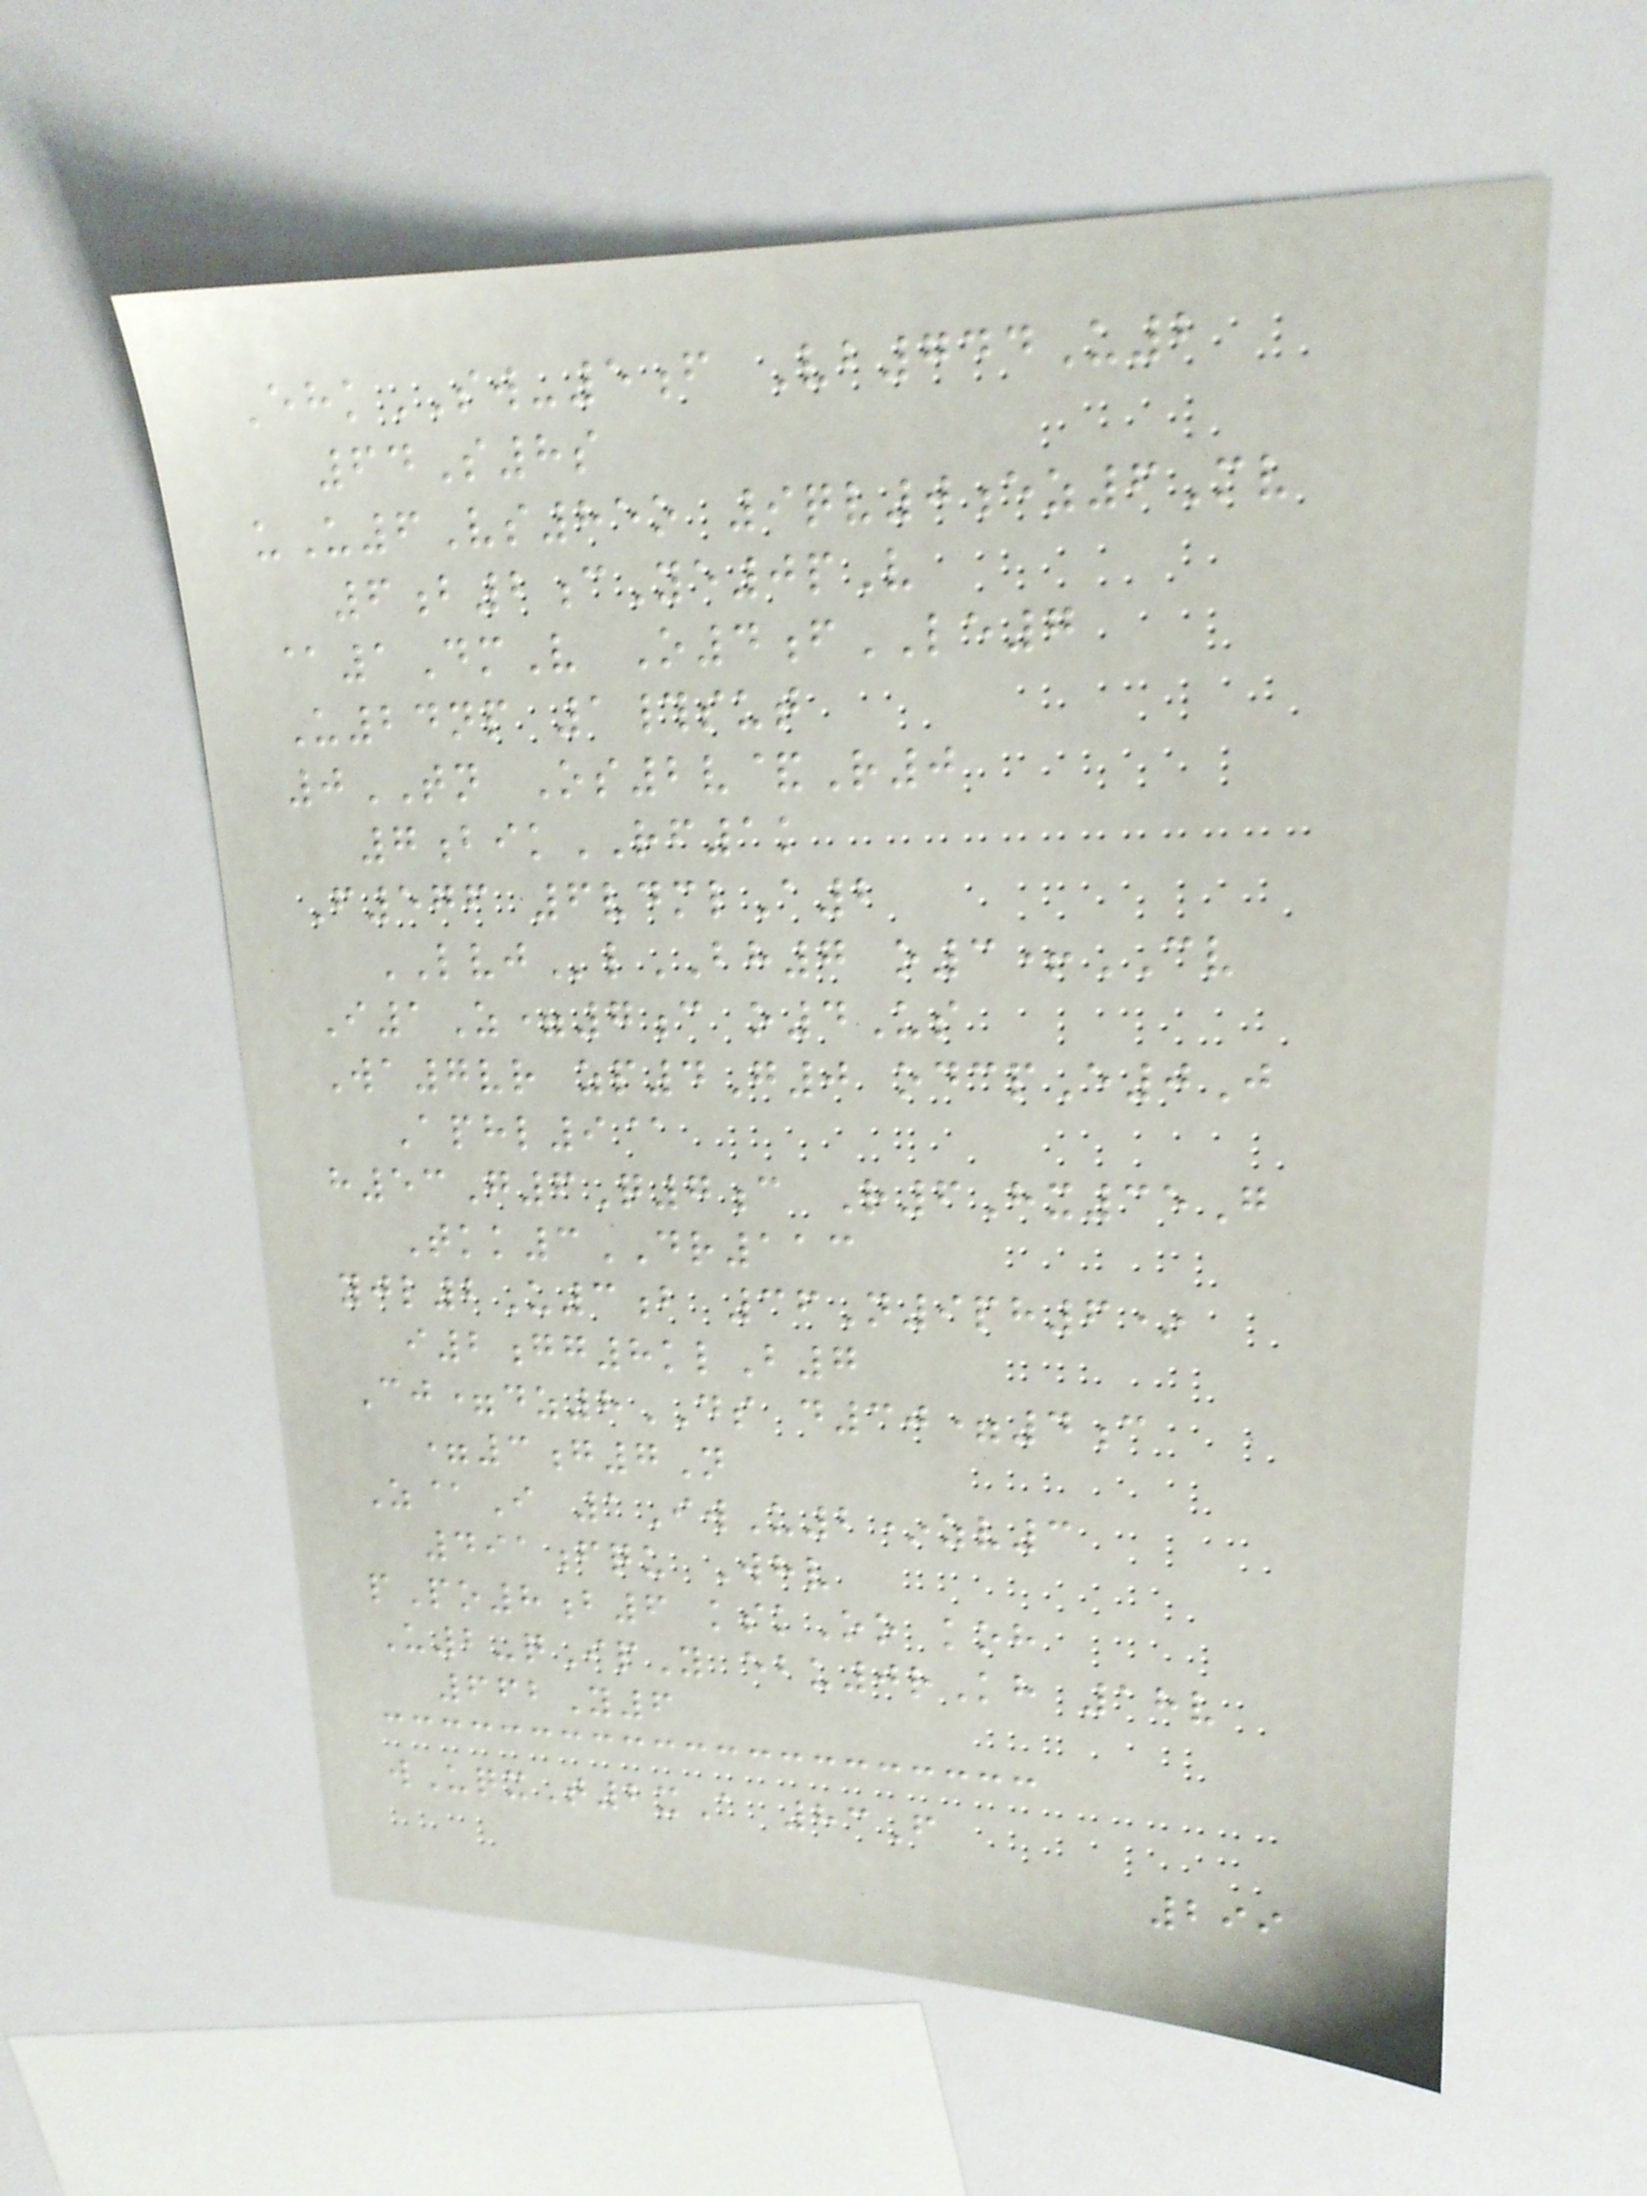EhkSW-5f Vb744U2
64S8s
uU6Vs85o 9qv0ez6Mv
6b2cYe0pV
@1DmV O4fLE7
U24np 1#sut
0TN Os2v&R0
7bikRF1k
F576 6vdmlA2
LVJlBH7 o3+CV
I1Z=7c o4Us
Wa7vr zp4G0 odcpE0J
Aphl9@
h53G6Q7c R6Hx35G
Tkk3DR113
yjl2U3b 36N9ph6*
i2gg8klB7
Cj=dz8DS d30=4c
=3g7N
Z@I 1IwU2*zv3
491fqu Whv
pPo8b6 kskOo koh
U2-qIpY ebu0rKh 18v
662Y6
wUqxT2xA 83F
299
